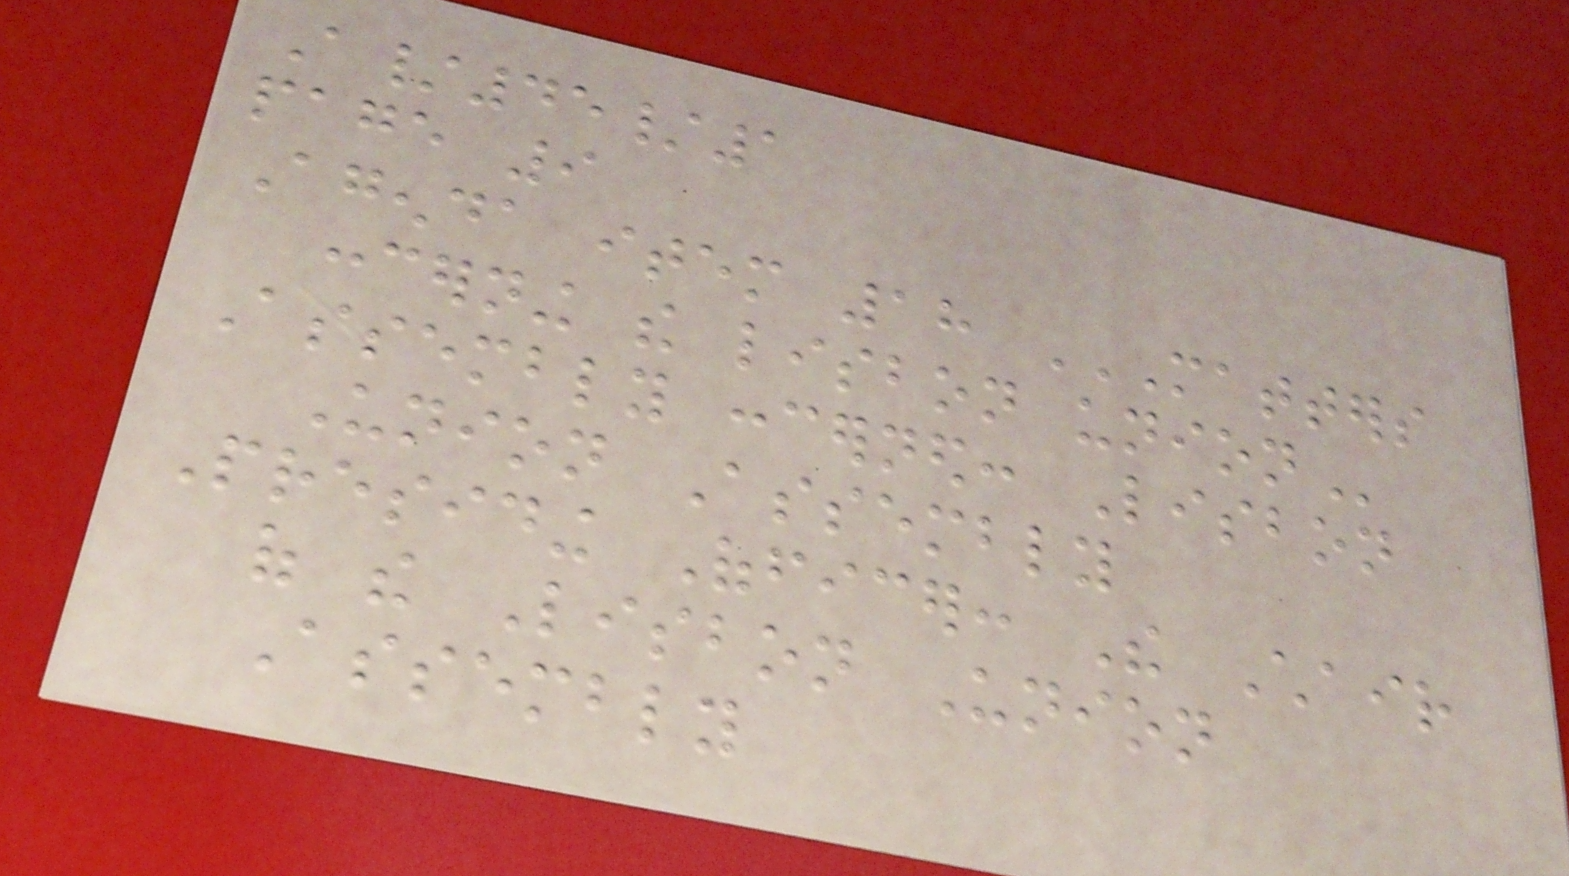A/45/1
page 9
Agenda item 18 MATTERS
CONCERNING THE LISBON UNION
Assembly concerned: Lisbon
Union Assembly
Presiding Officer: The Chair
of the Lisbon Union
Assembly
